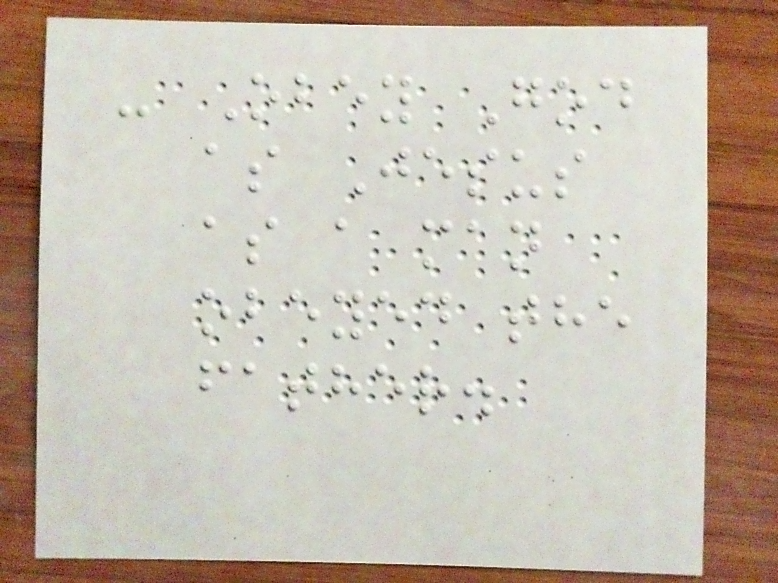- Obey God
as Jesus
as a man
obeyed the
father.
